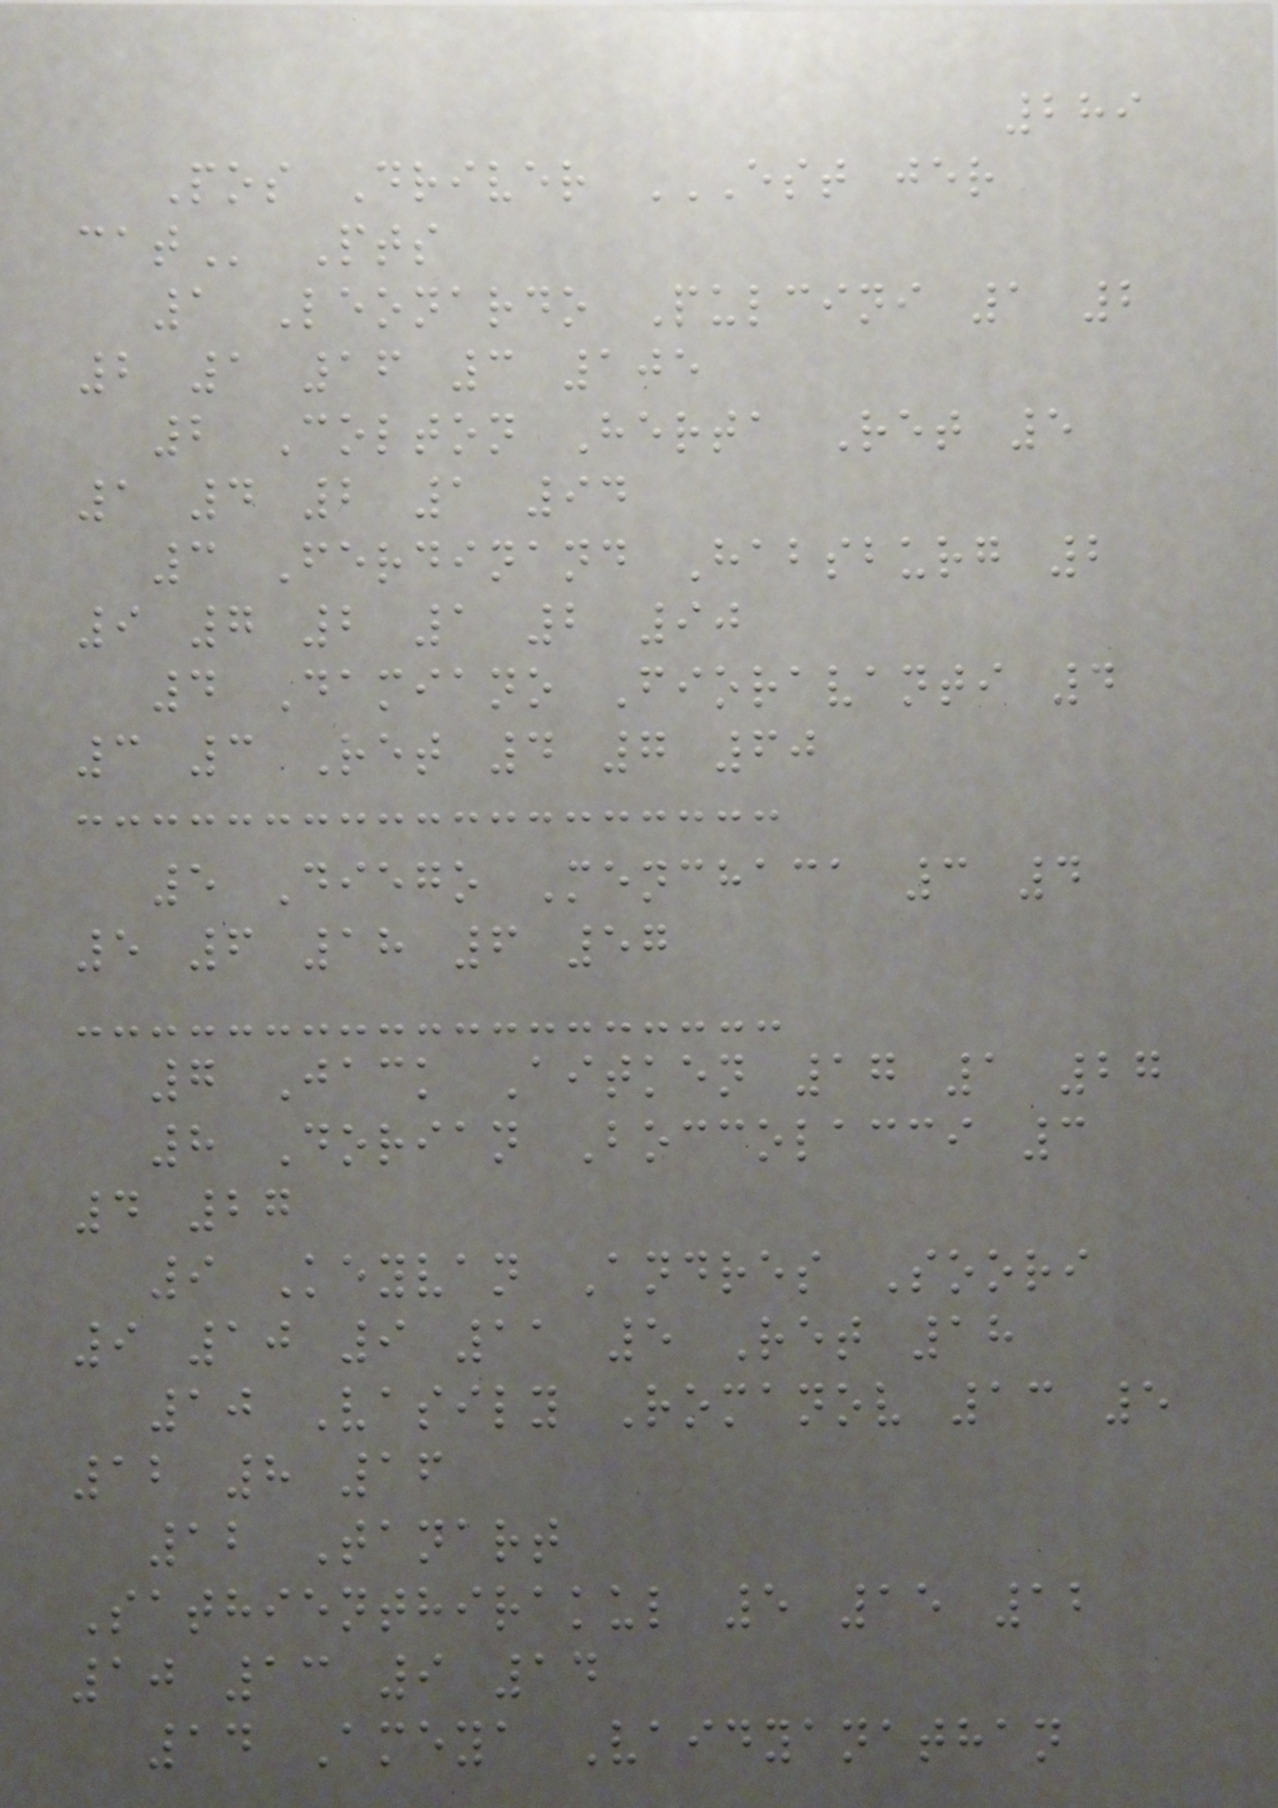289
Pos Driver EST JER
CAT Pts
1 Leonardo Pulcini 1 2
2 1 16 3 105
2 Colton Herta Ret 5
1 4 2 1 94
3 Ferdinand Habsburg 2
9 7 2 1 2 90
4 Damiano Fioravanti 4
3 3 Ret 4 7 60
5 Diego Menchaca 3 4
5 6 18 6 57
7 Jack Aitken 17 1 27
8 Dorian Boccolacci 3
4 27
9 Keyvan Andres Soori
9 10 9 11 5 Ret 18
10 Vasily Romanov 13 5
12 8 16
12 Tanart
Sathienthirakul 5 15 12
10 13 9 14
14 Ameya Vaidyanathan
